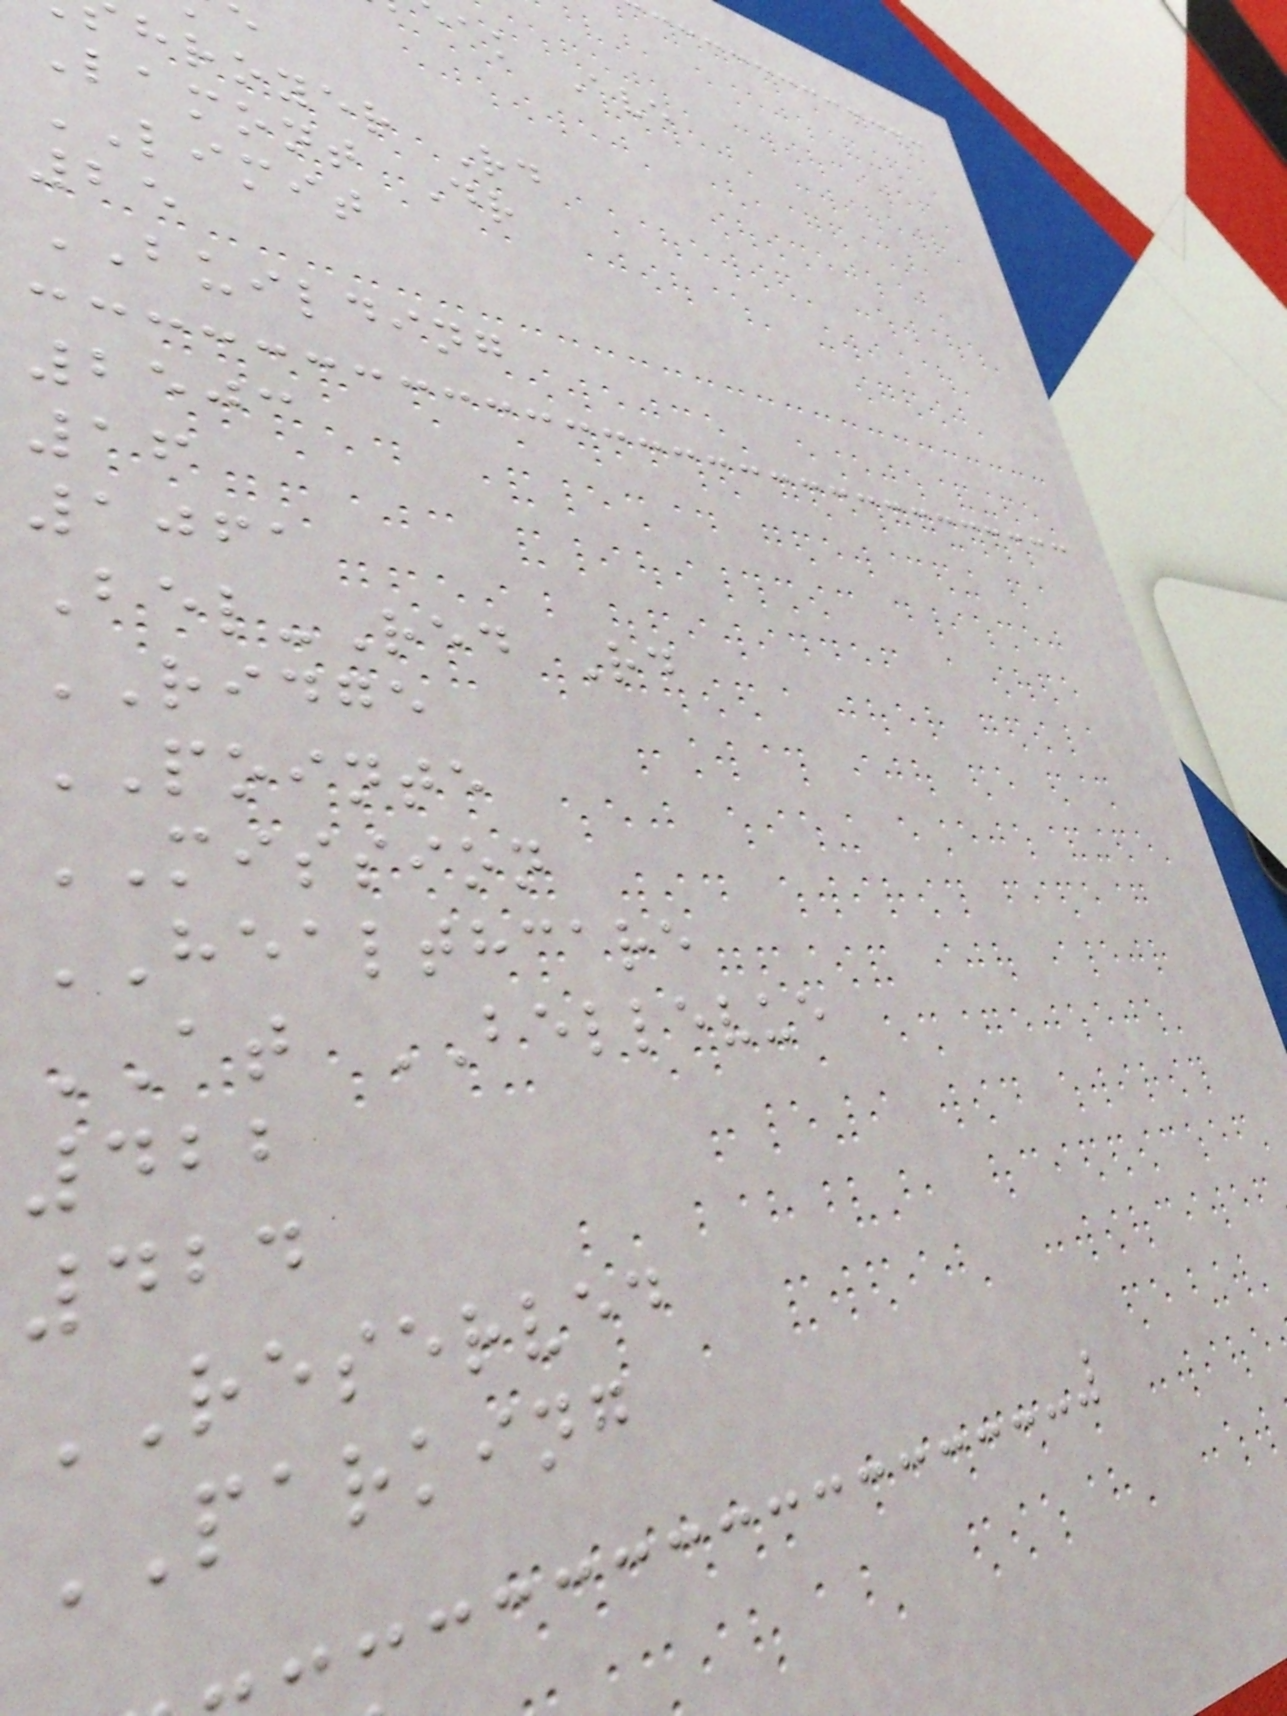ak Ave
hroyer Rd
Lamont Dr
LIMIT
25
BUILDING
2503
16
1061
Bel-Red Rd
RIDGE
POINTE
MISSION
HEALTHCARE
AT BELLEVUE
422
424
RESERVED
PARKING
